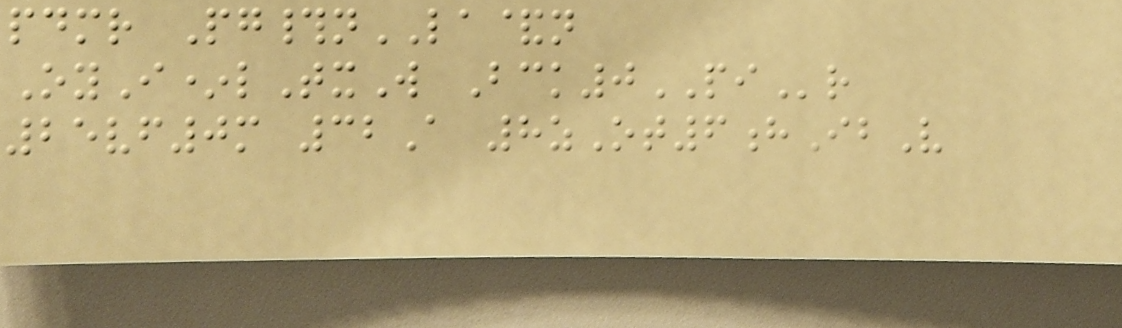pdmr Pg#nLA&n
OyI*lTxW Bck0PIr
25vf0m 32A 8zOt6hIbV
